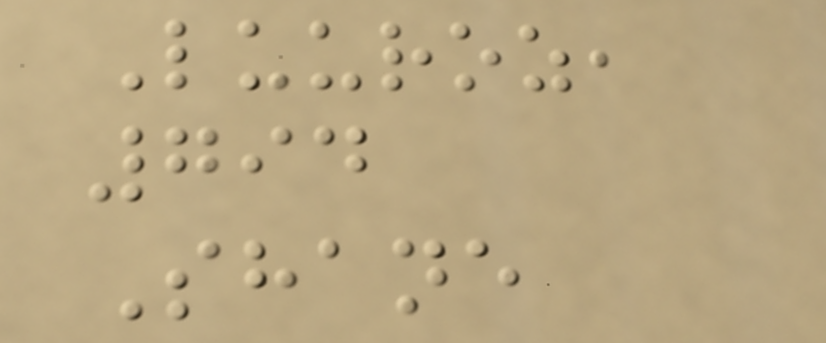Luuroz,
794
Shane
